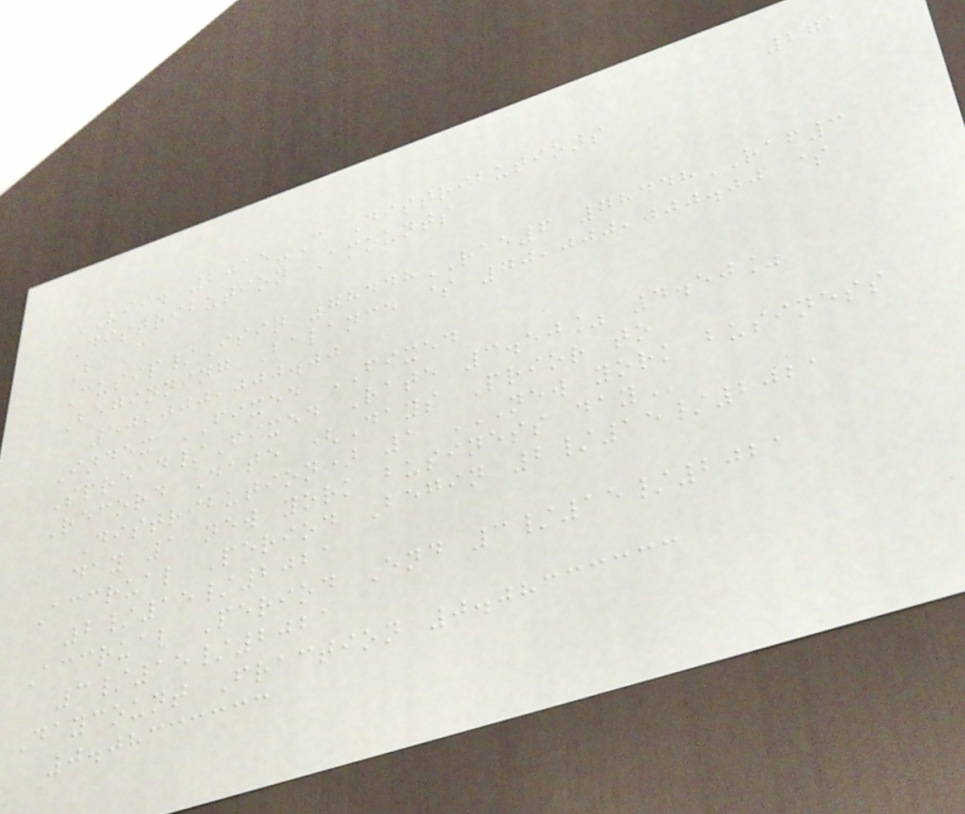271
VII. 2015-C Distributions
Distribution Amounts
B C
Cusip/Isin 78448RAE6 78448RAF3
Beginning Balance $ 70,000,000.00 $
50,000,000.00
Index FIXED FIXED
Spread/Fixed Rate 3.50% 4.50%
Record Date (Days Prior to
Distribution) 1 NEW YORK BUSINESS
DAY 1 NEW YORK BUSINESS DAY
Accrual Period Begin 2/15/2021
2/15/2021
Accrual Period End 3/15/2021
3/15/2021
Daycount Fraction 0.08333333
0.08333333
